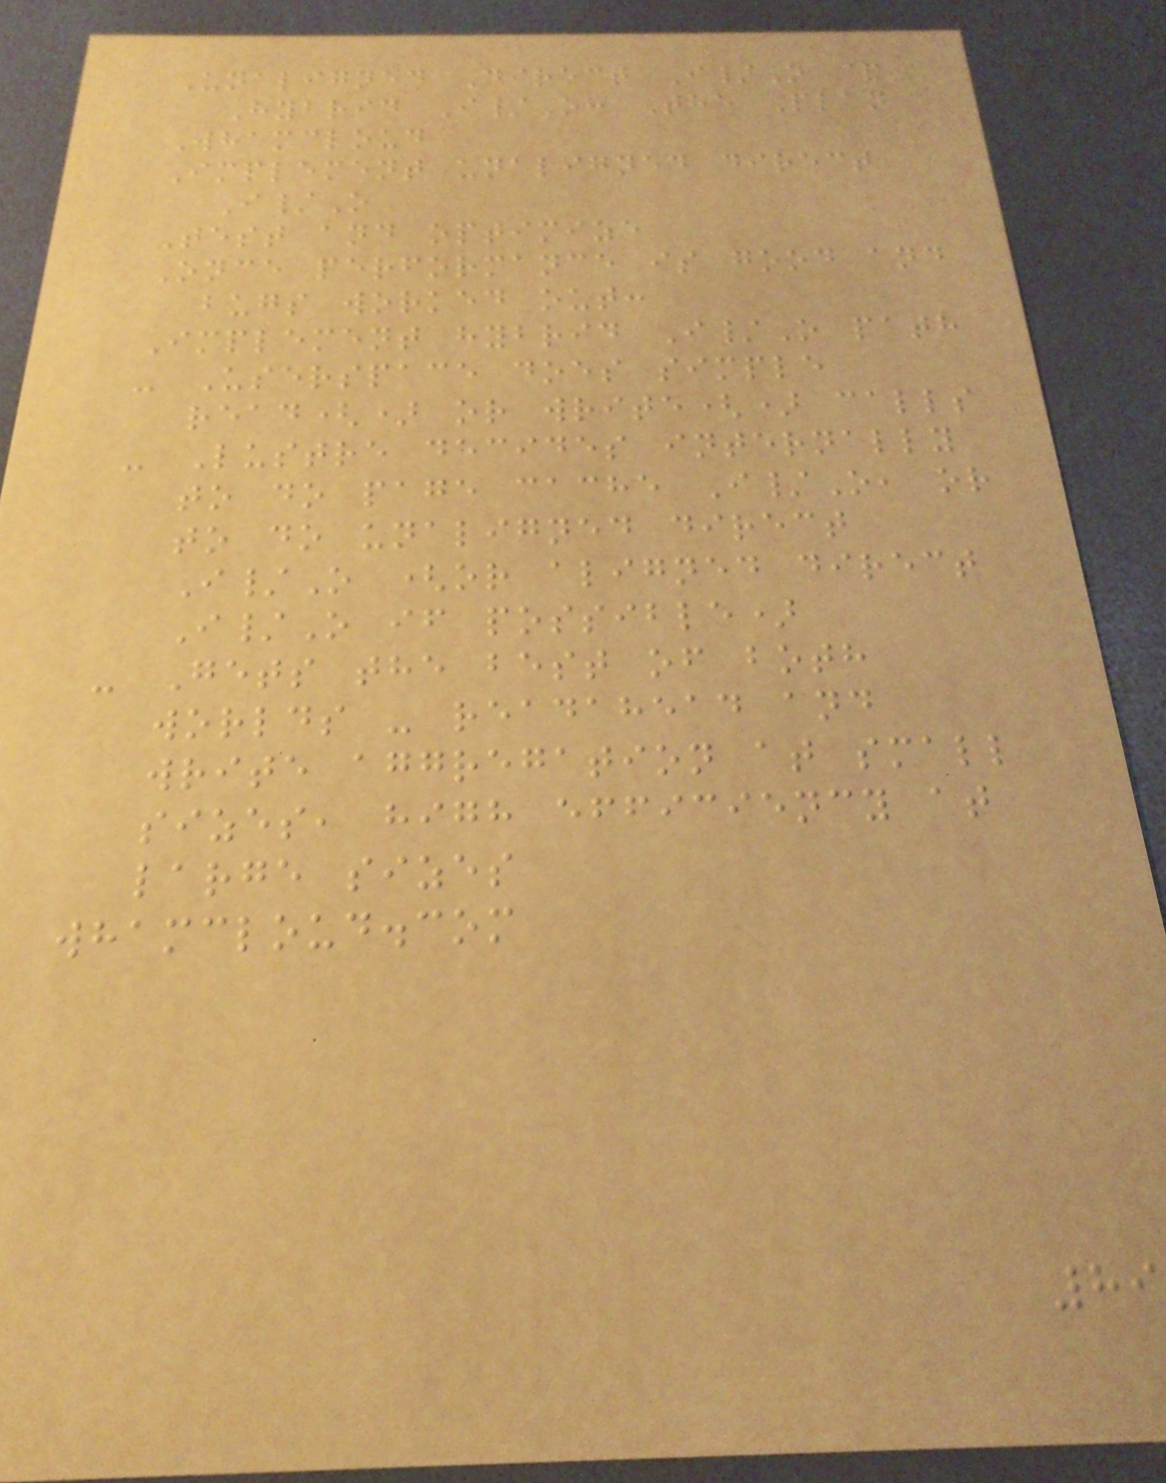Unaligned Direct I/O &
Hybrid I/O: The Plan
Whamcloud
Implement unaligned direct
I/O
Test and optimize
Once performance is good and
bugs worked out:
Implement hybrid I/O path
- Userspace does simple
read() or write() calls
- Lustre decides internally
to do page cache I/O, or
to do unaligned direct
I/O (or aligned direct
I/O if possible)
- Gets the best of both
worlds - readahead and
write aggregation at small
sizes, high efficiency at
large sizes
whamcloud.com
89
